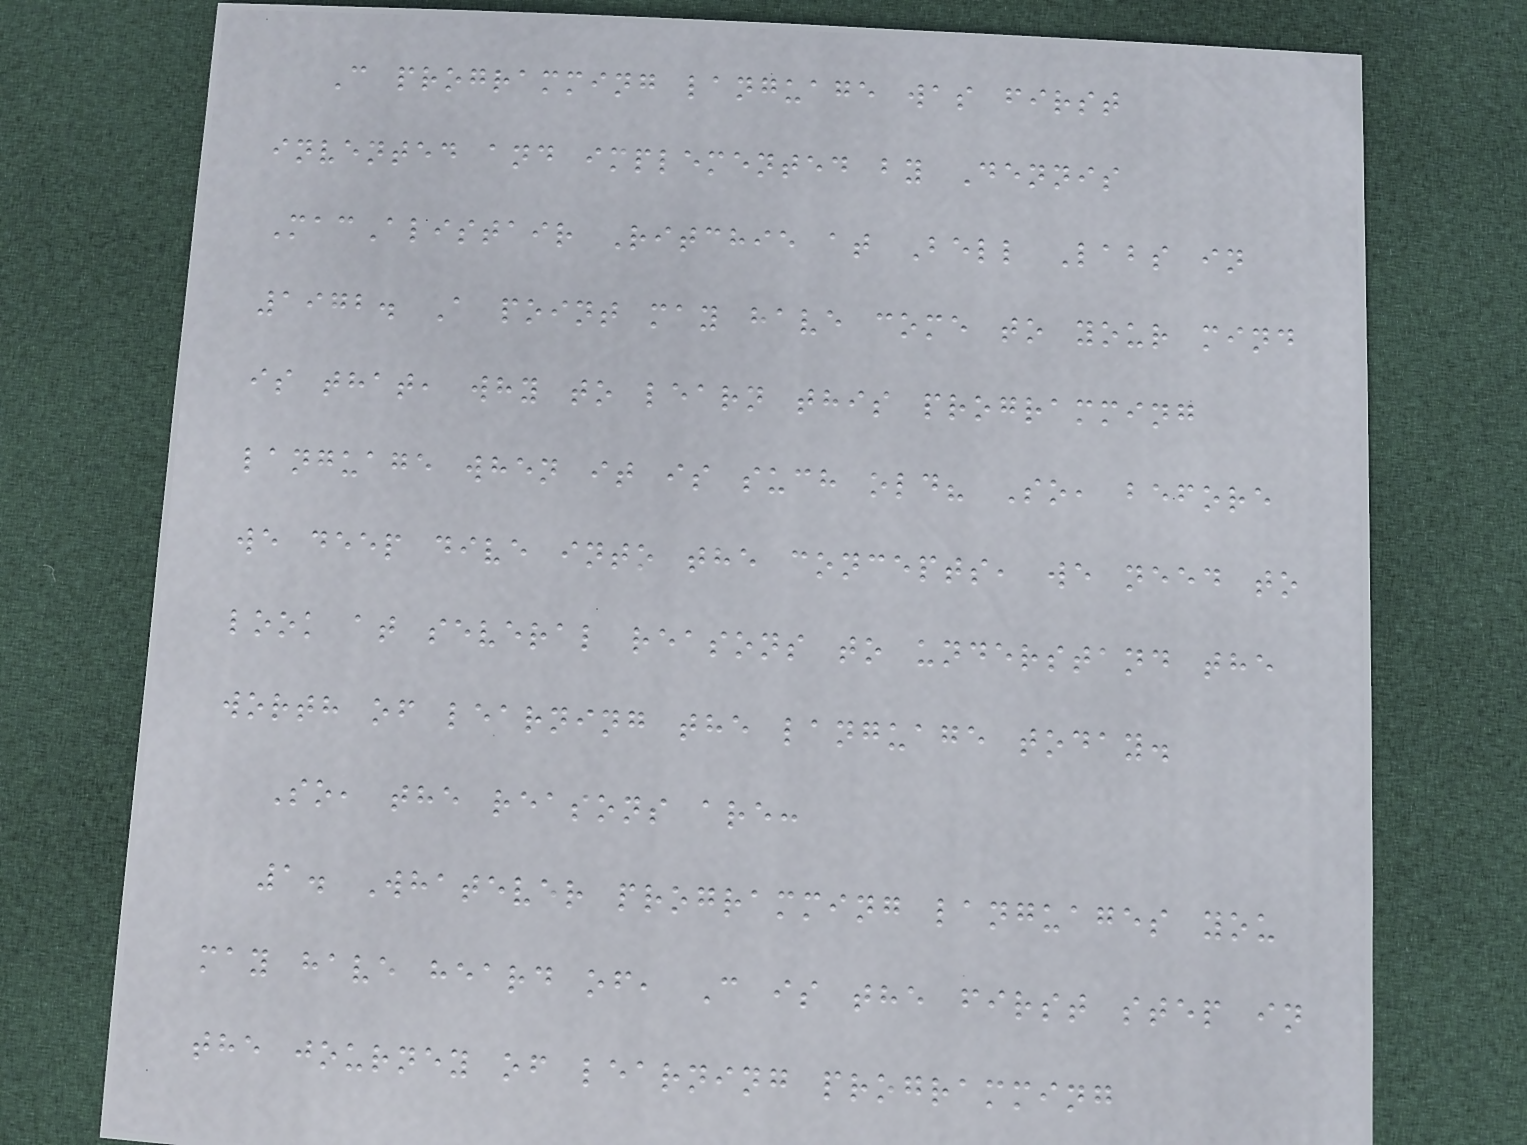C programming language was first
invented and implemented by Dennis
MacAlistair Ritchie at Bell Labs in
1972. A point may have come to your mind
is that, why to learn this programming
language when it is such old? So, before
we deep dive into the concepts, we need to
look at several reasons to understand the
worth of learning the language today.
So, the reasons are:
1. Whatever programming languages you
may have heard of, C is the first step in
the journey of learning programming
